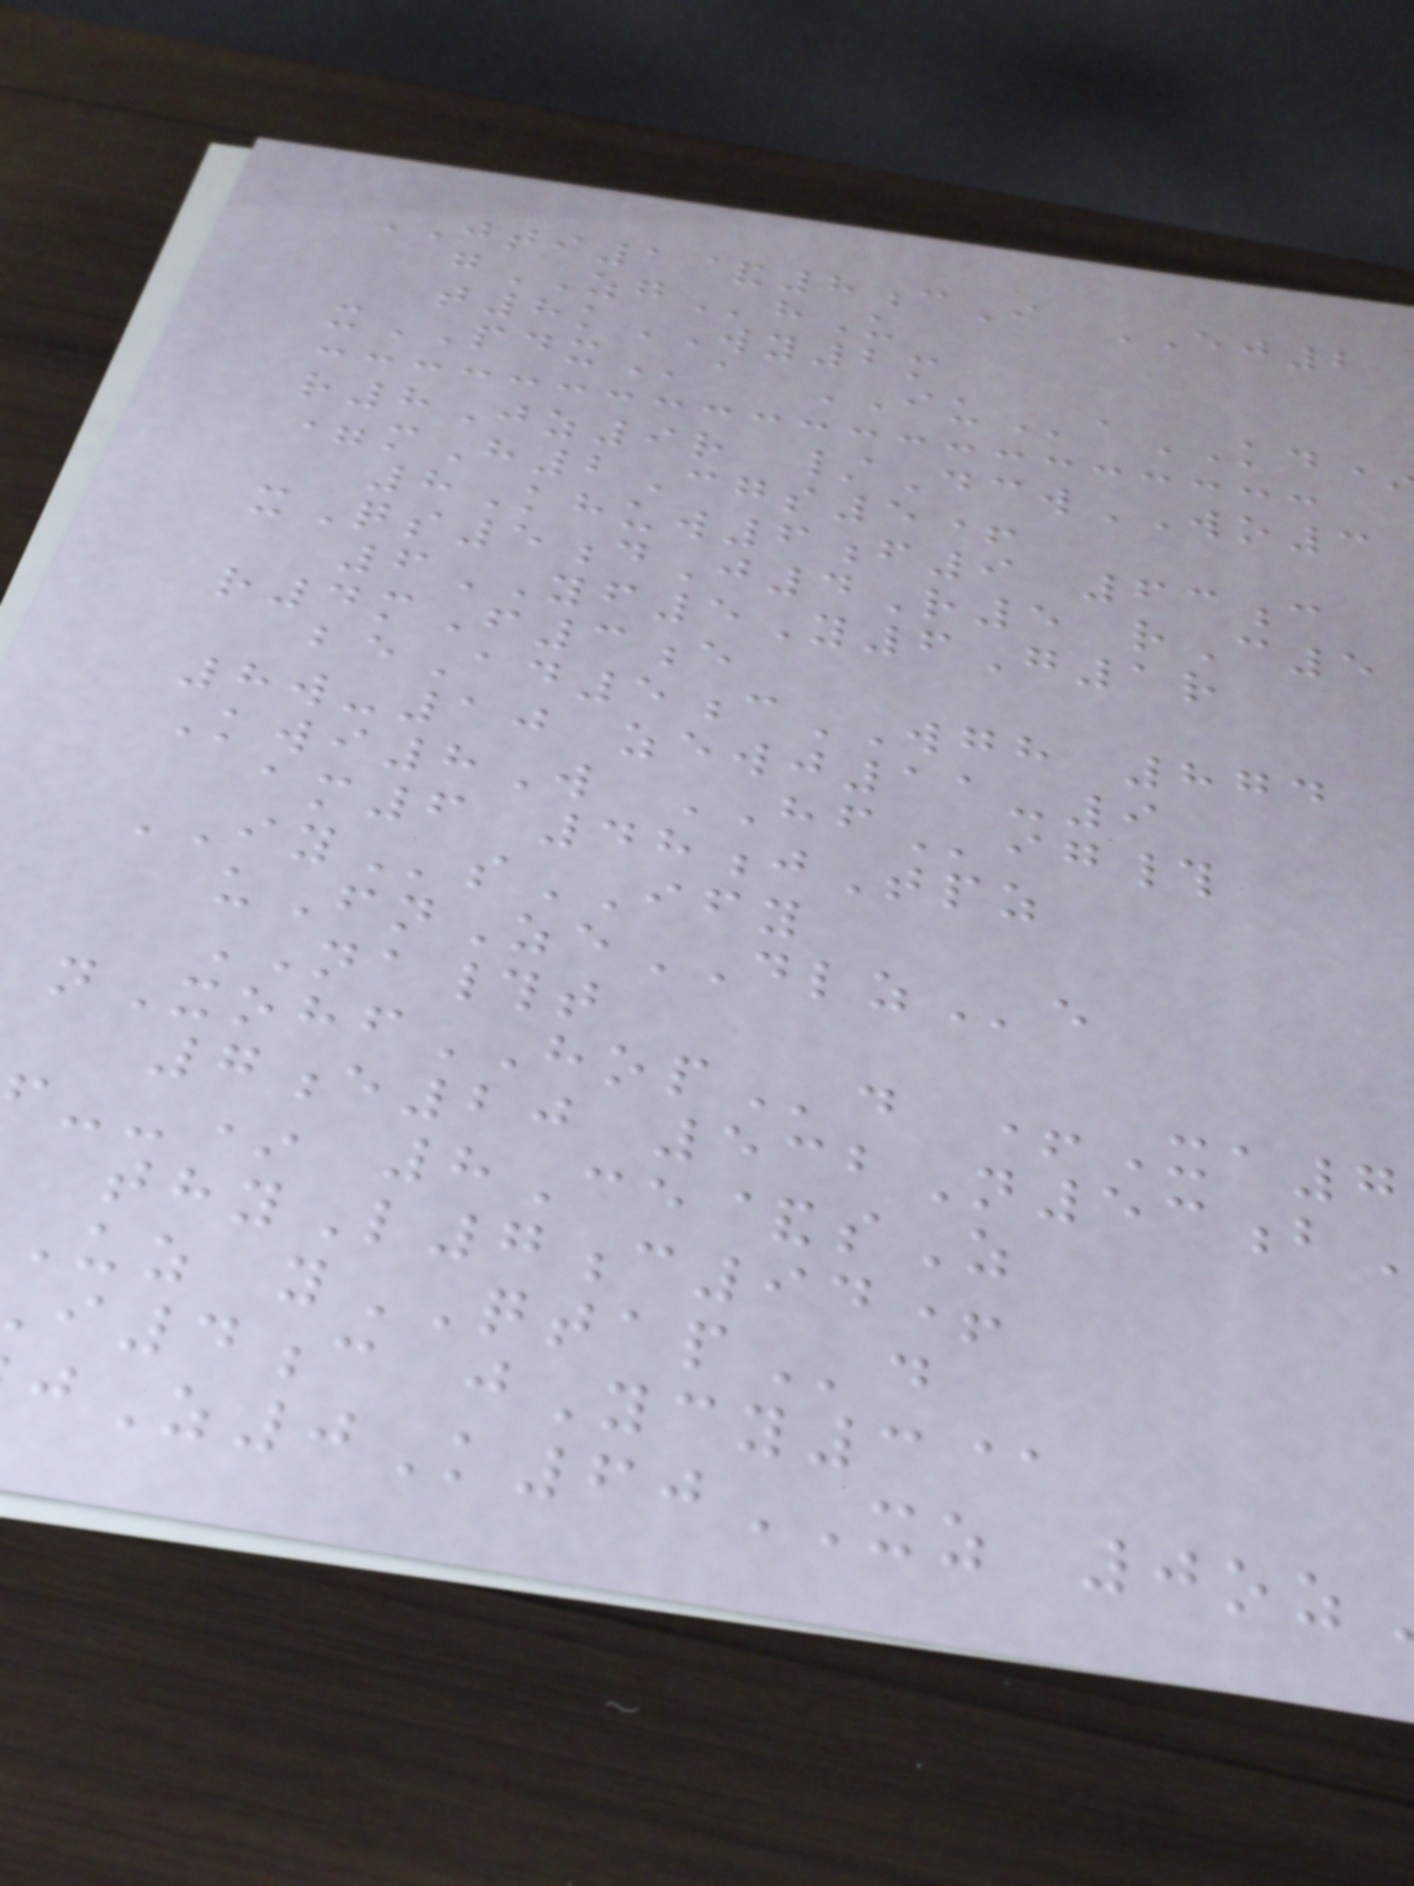JTI1&8cI EJ2
gZGhU
t8kWY2m
xPDXa IUaKD
r8Jz9r /DcwWO3
=mH2Cgs5+
8Khuw6f9 63c
xQs5dJ4R5 rC5
6YF5Y6G1r
r4mF3e
beAd5cWGH 874
8w-10 zewj11-9
Kwi8W HFig#
am6 48jTpz
IYsIFY
uFnZeDLZe
NA#t
nXohfHOPd +Xa7
7e20 532N53b
--* 8Ce&sZ
thyL7c94+
Uz yQTAPd
i4c jYcy3@
Z0K60XZ 0oz
